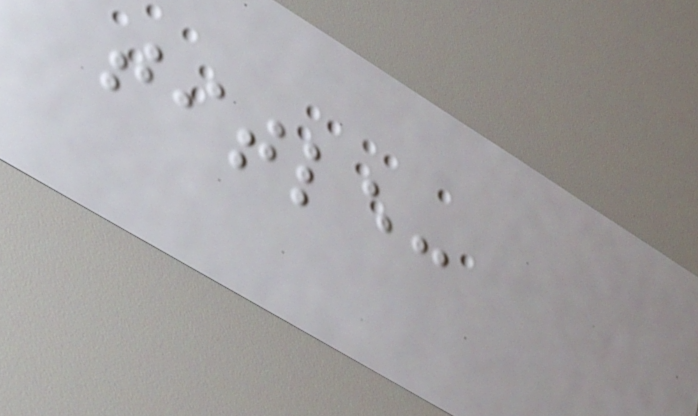title:
